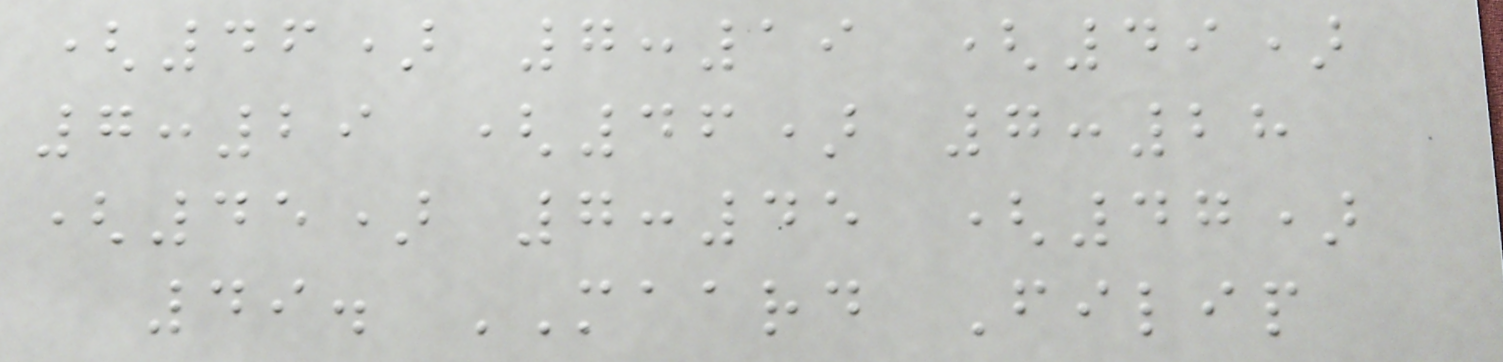(46) 7:19 (49)
7:29 (46) 7:28
(45) 7:45 (47)
49. MAARD Filip
